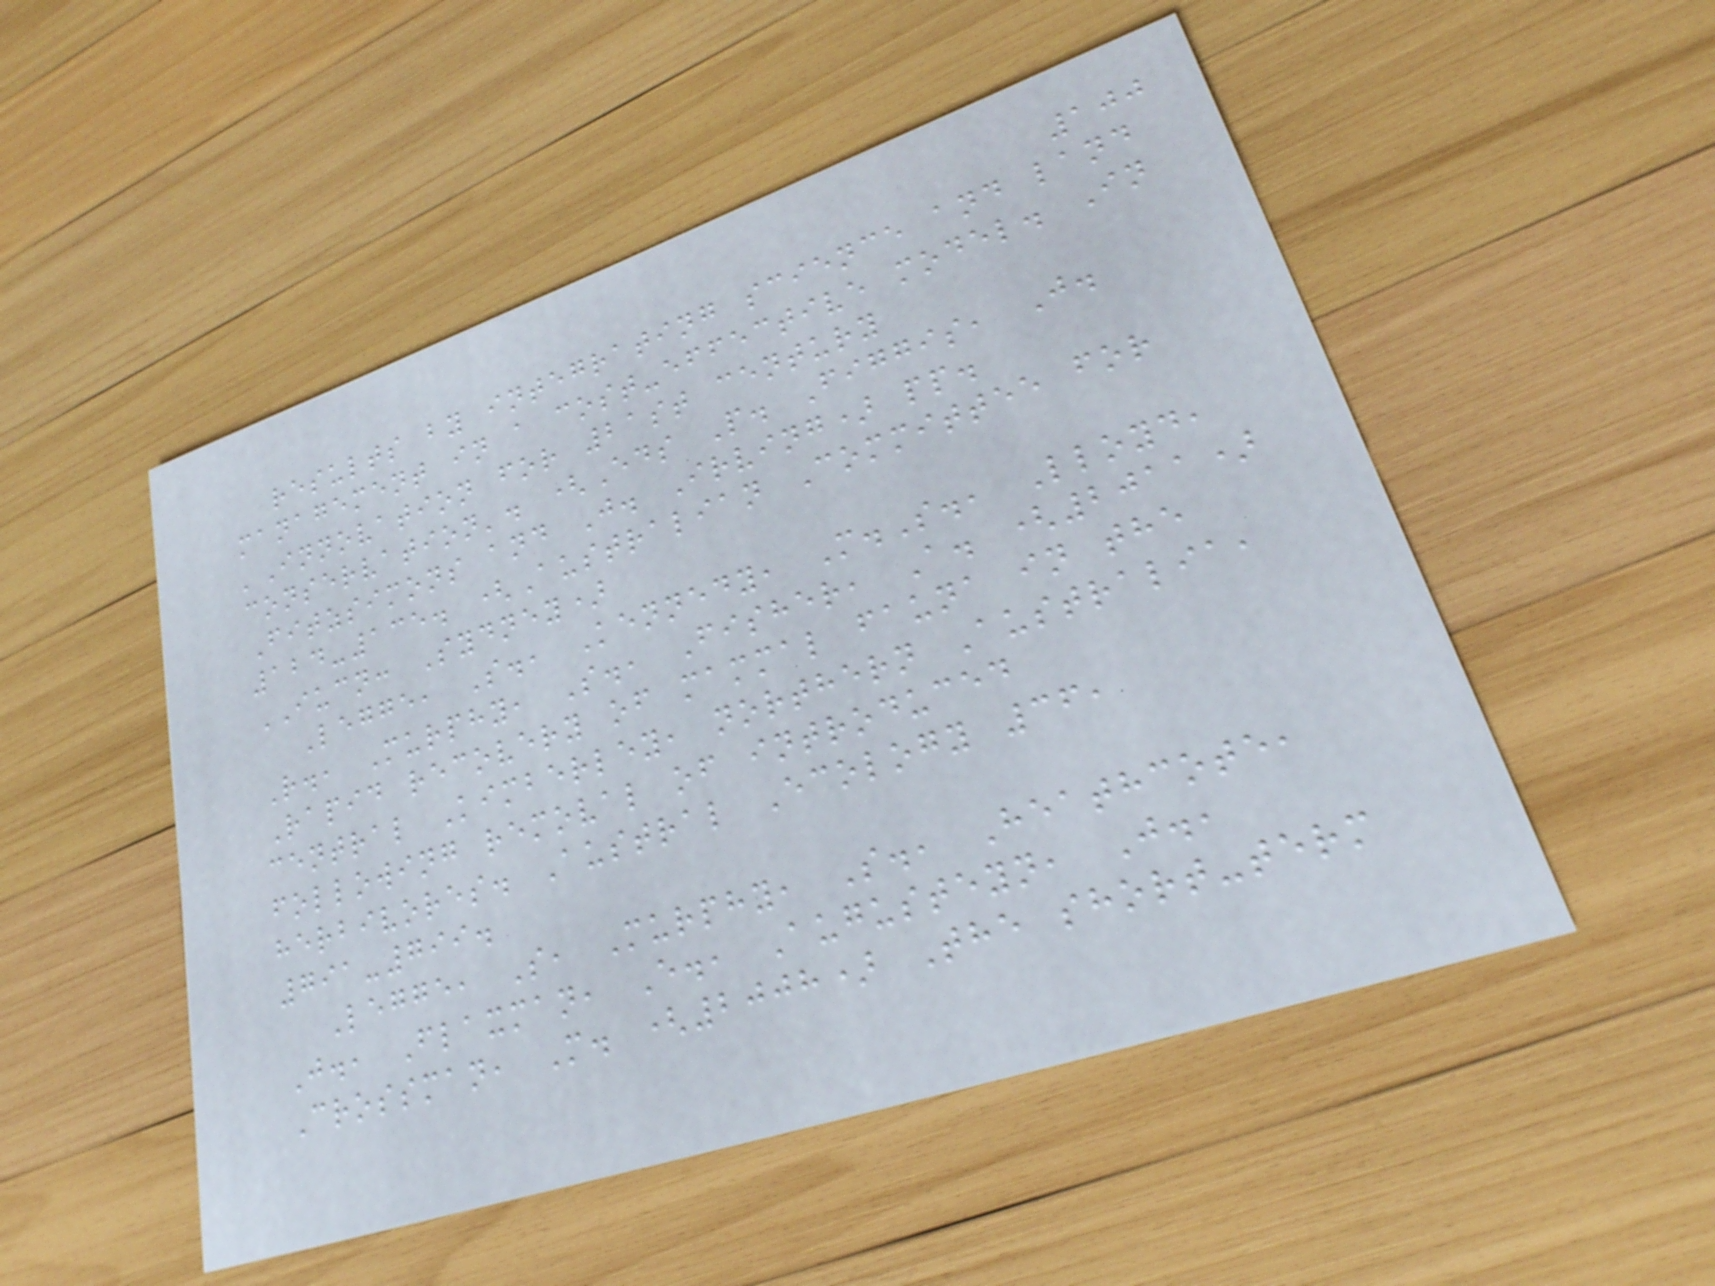100
results by integrating science and land
management in a cost-effective model. In
'Innovation for 21st century
conservation'. (Eds P. Figgis, J.
Fitzsimons and J. Irving) pp.
124-135. (Australian Committee for
IUCN: Sydney)
Legge, S., Kennedy, M.S., Lloyd,
R., Murphy, S., Fisher, A. (2011)
Rapid recovery of mammal fauna in the
central Kimberley, northern Australia,
following removal of introduced
herbivores. Austral Ecology 36,
791-799.
Legge, S, Murphy, S., Heathcote,
J., Flaxman, E., Augusteyn, J.,
Crossman, M. (2008) The short-term
